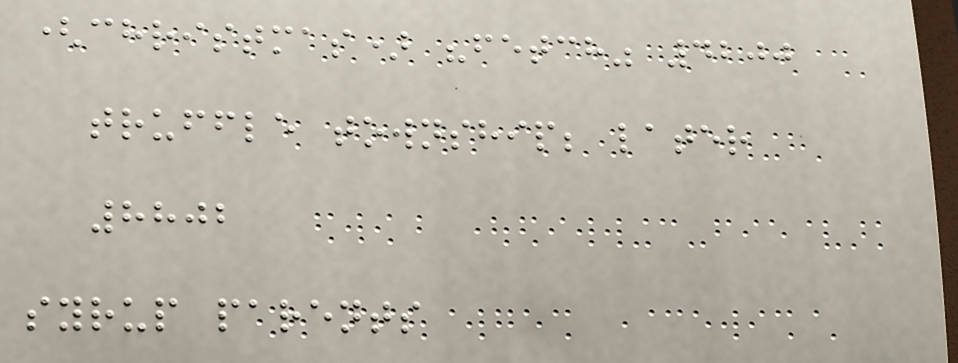(christmas) "fetch" 4200
truffle township; later
8802
syrup parents
